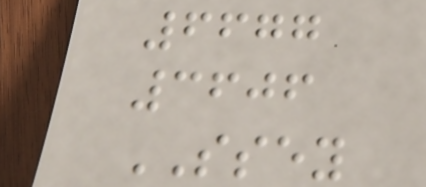6677
3606
SSEY
